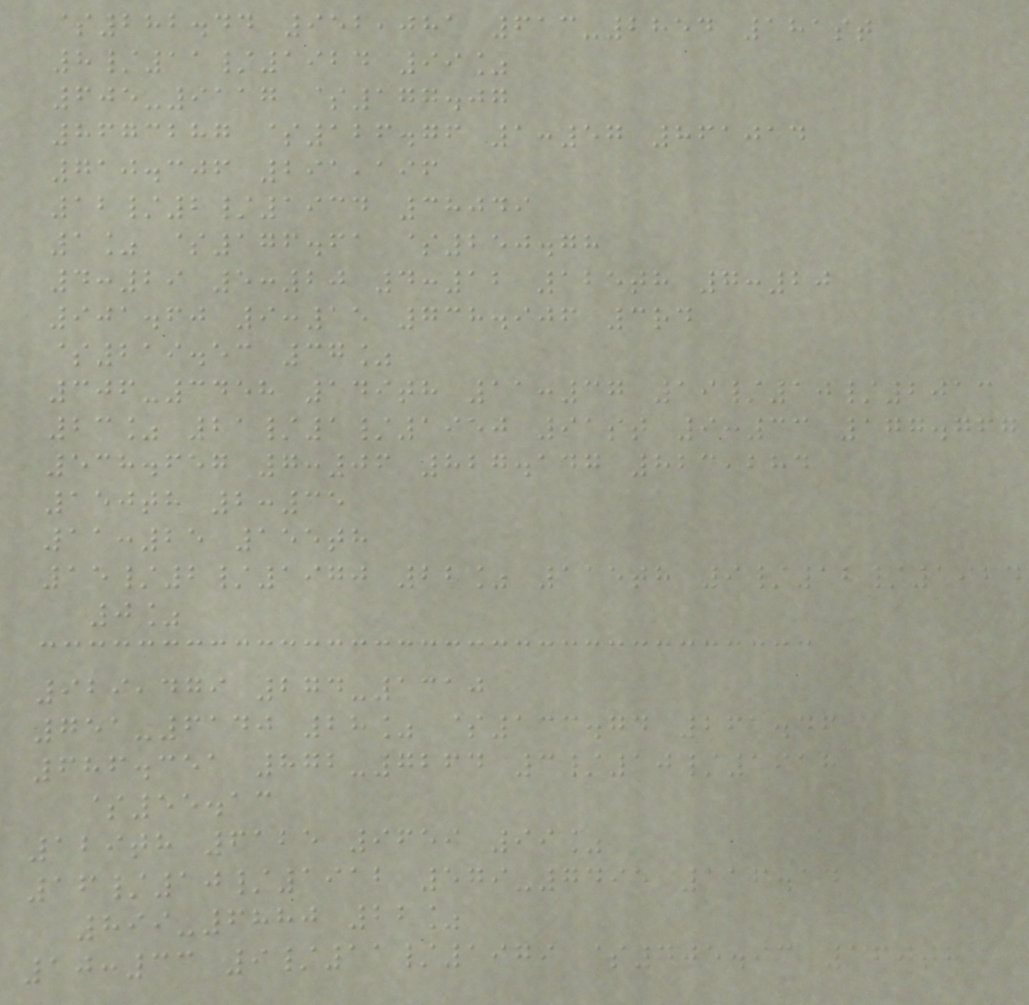$282.44 952,081 613-2854 181st
8/11/1924 99%
605-9117 $177.07
8673287 $126.76 1:57 861014
710.306 291,196
12/2/1934 38049
1% $176.61 $250.78
4:29 5:20 4:12 125th 7:20
901.60 9:15 738.906 3rd
$219.53 37%
306-3458 149th 11:37 19/10/2013
23% 21/1/1950 91st 9:33 177.767
538.657 7:06 827.147 823,284
150th 2:35
11:25 155th
15/2/1970 22% 115th 9/12/1924
0%
929,479 274-1310
751-6140 28% $133.74 261.46
686.351 872-7264 3/10/1918
$55.13
129th 6125 9659 99%
16/10/1912 579-7495 116.14
899-6880 22%
10:33 9/11/1979 $405.93 169th
